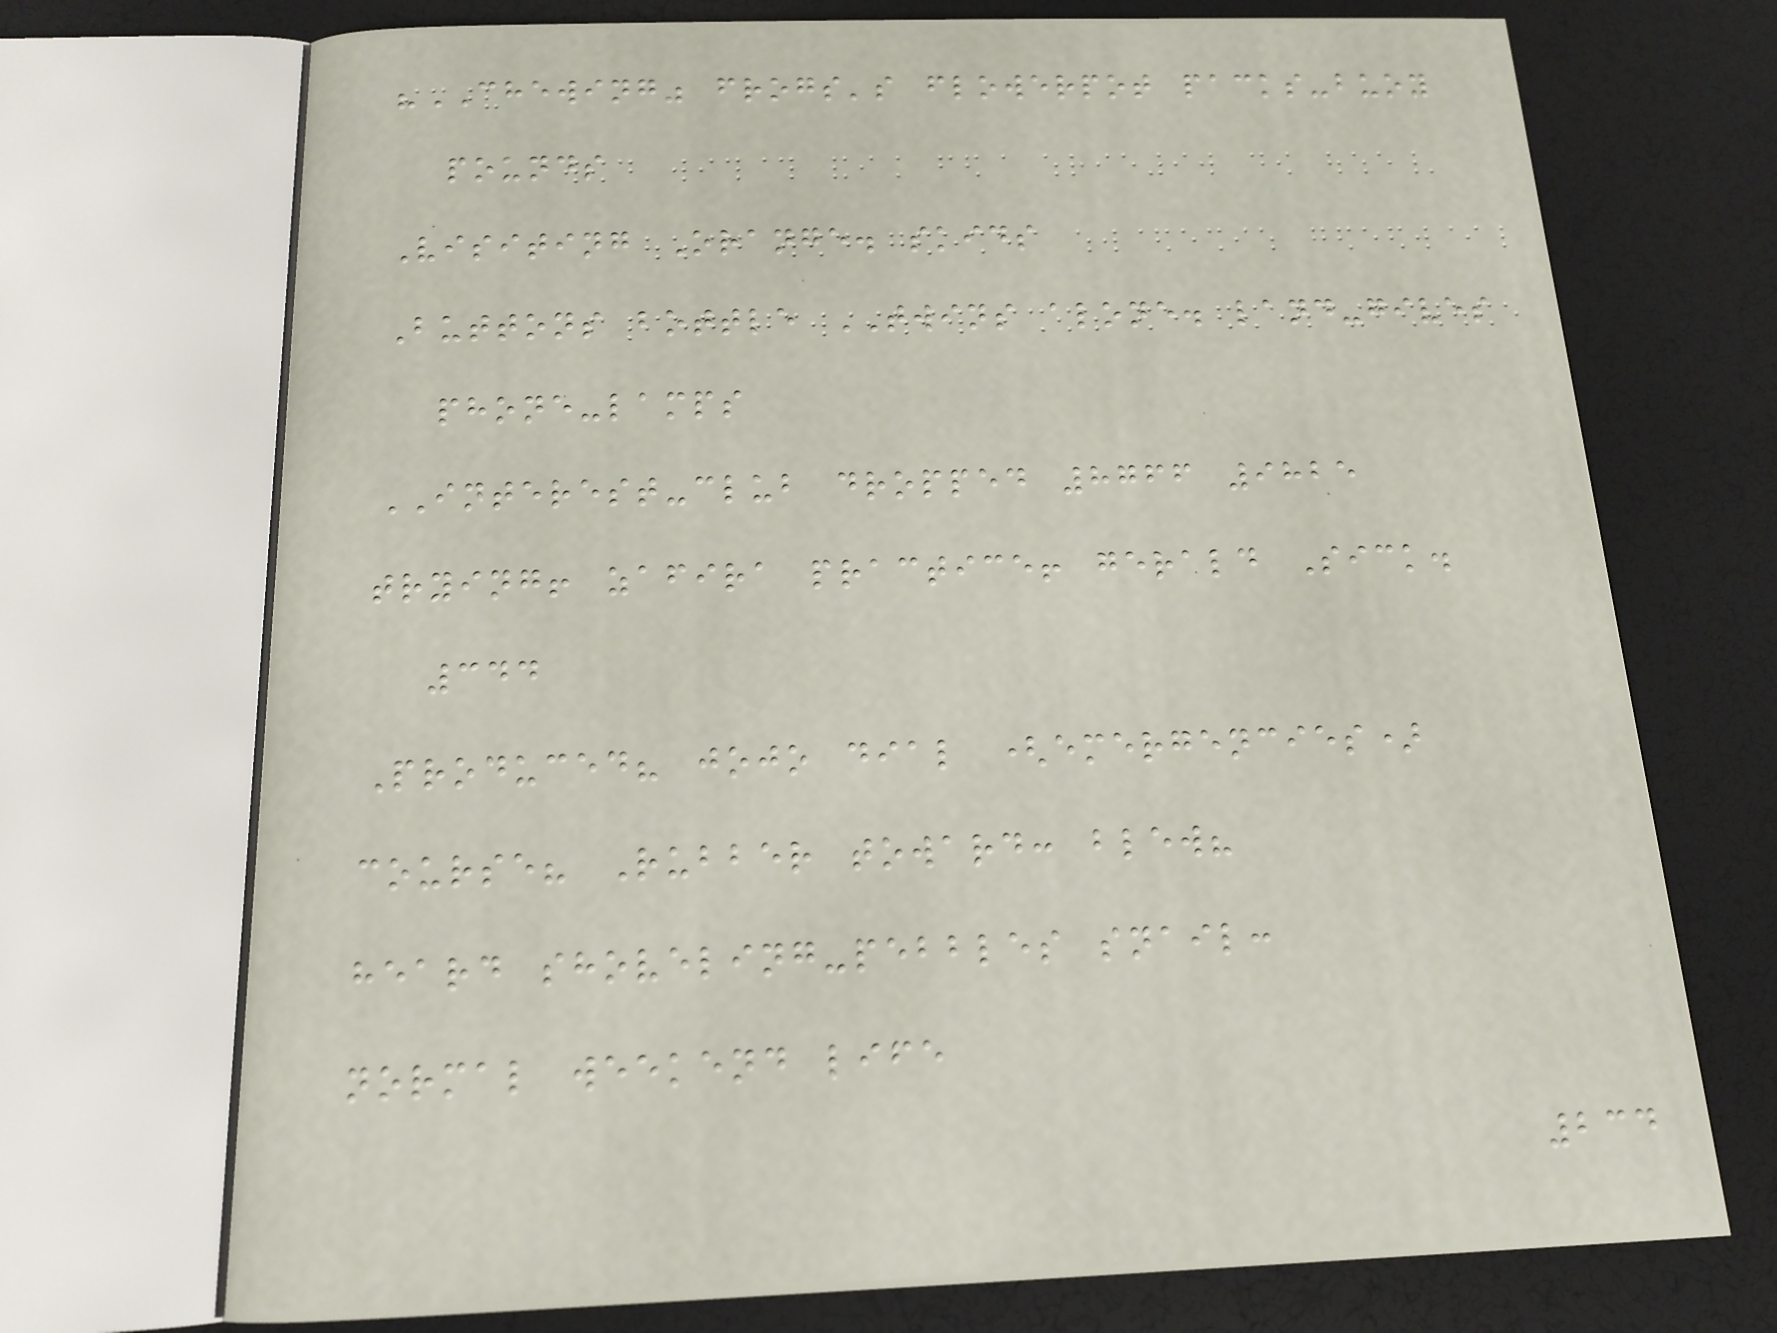"CHEWING" frogs's flowerpot packs-buoy
pounds
Visiting Orange. skids
Buttons bottle TWINS alone. land-gives
phone-lamps
INTEREST-club dropped 8766 9825
trying! zafira practice! gerald Sick.
344
Produced? jojo dial (emergencies)
course? Rubber toward: blew?
heard shoveling-pebbles snail:
normal weekend life
234
